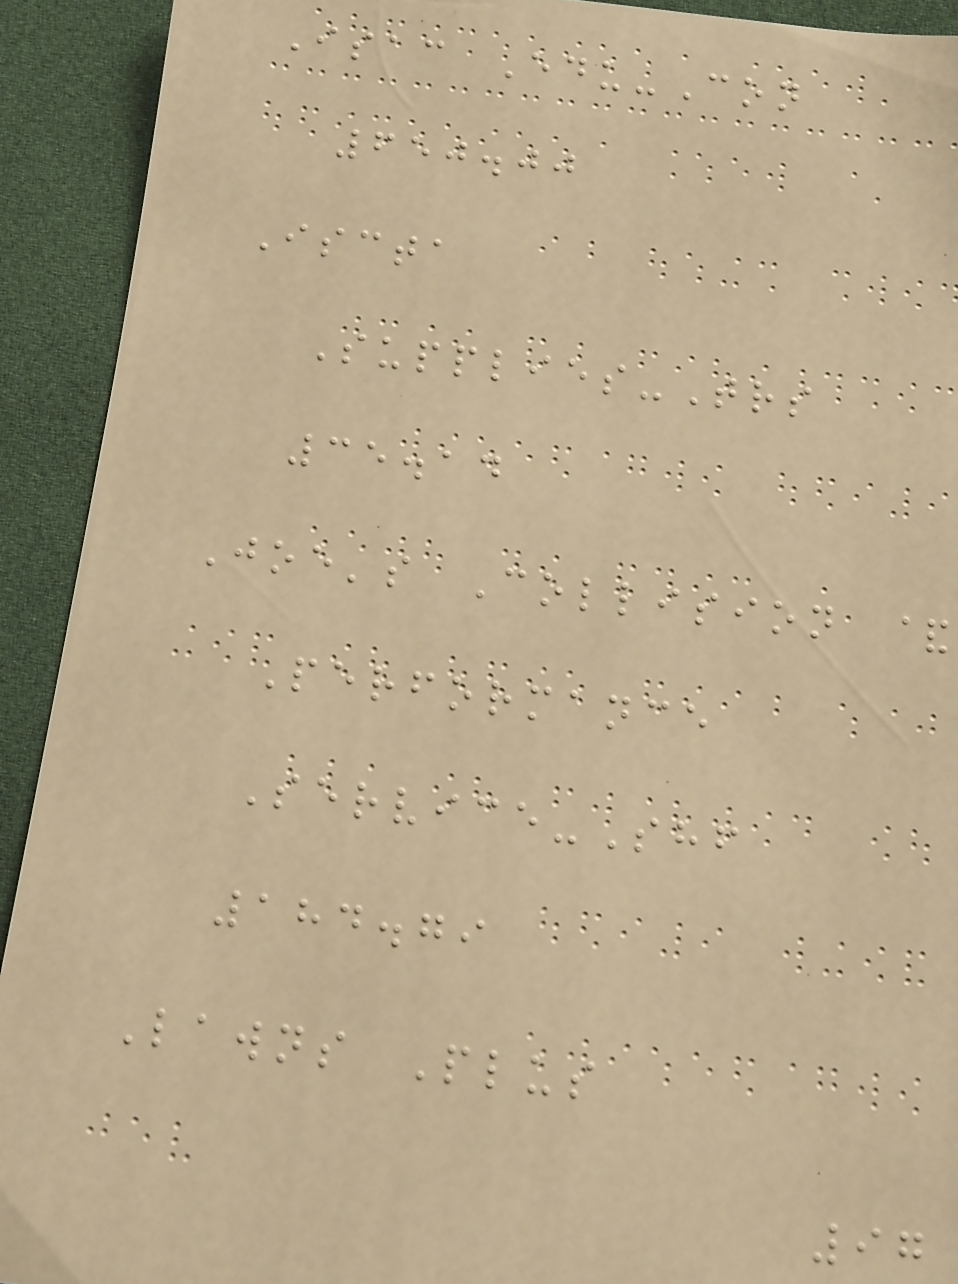Isac Edu-Con
650.00
Iscta
Supplies-Trs
35.14
Joe's Collision &
Performance
Service-Shf
184.79
Lawns Plus
97
